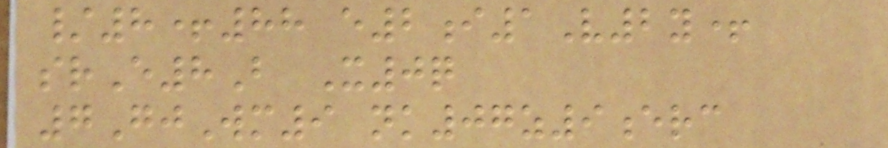/8+88 e2i1V2y+
srE8B X0q
7GjWm9 nk07z9erc
